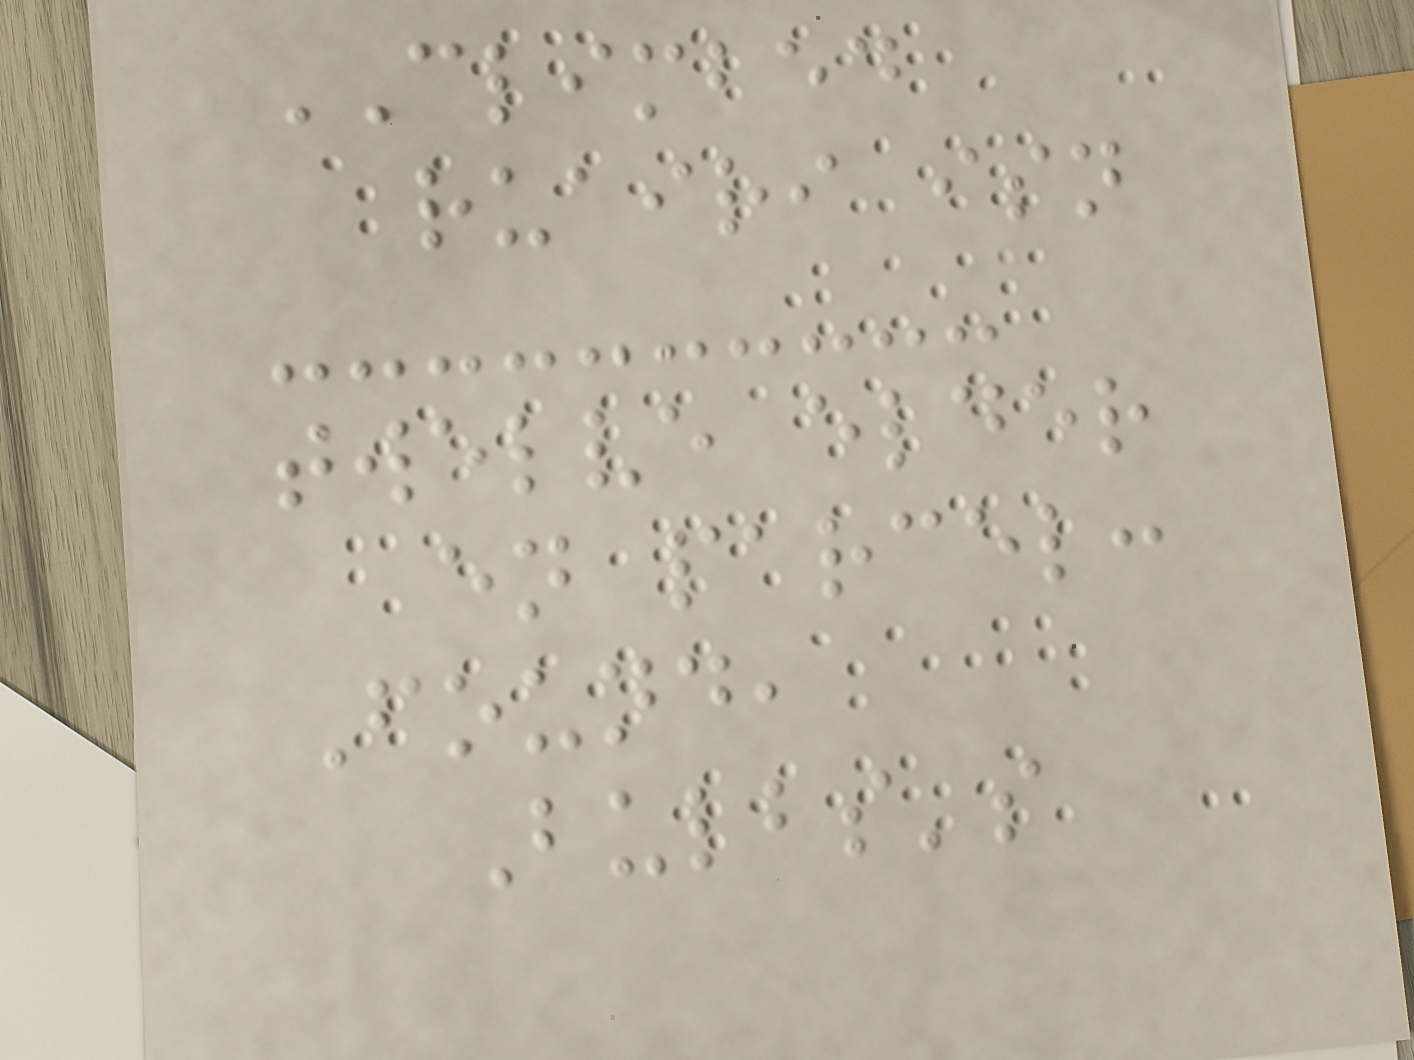CLIMBED
ruairi isn
twelve elder
en parcel:
Found,
Bulbs's
